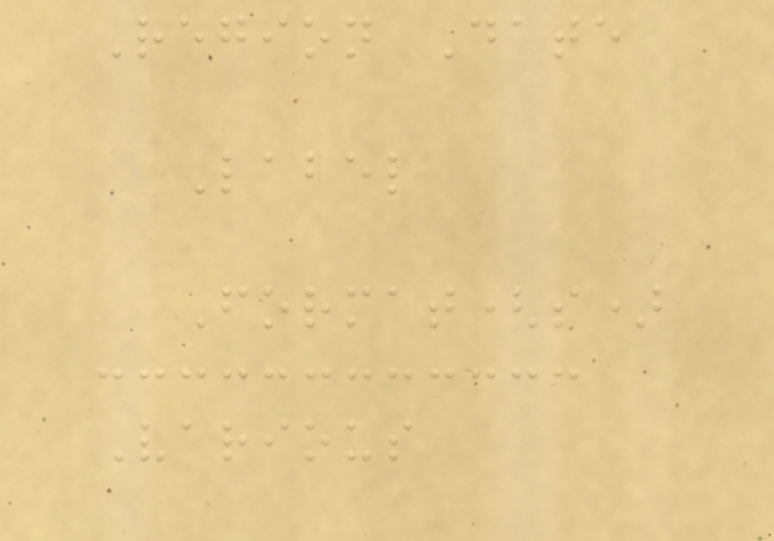Region Date
Label
Format(s)
Various
